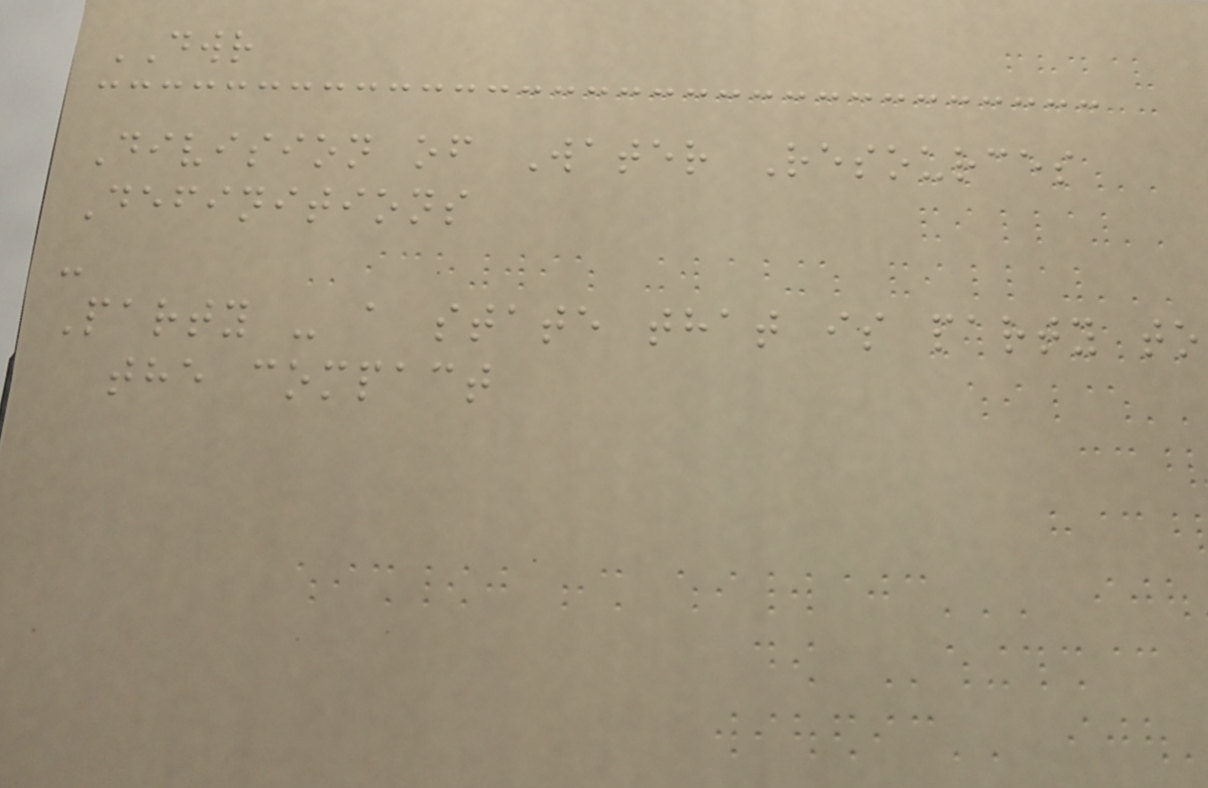DWR
Division of Water Resources
Definitions
-
Party - a state that is party to
the compact
